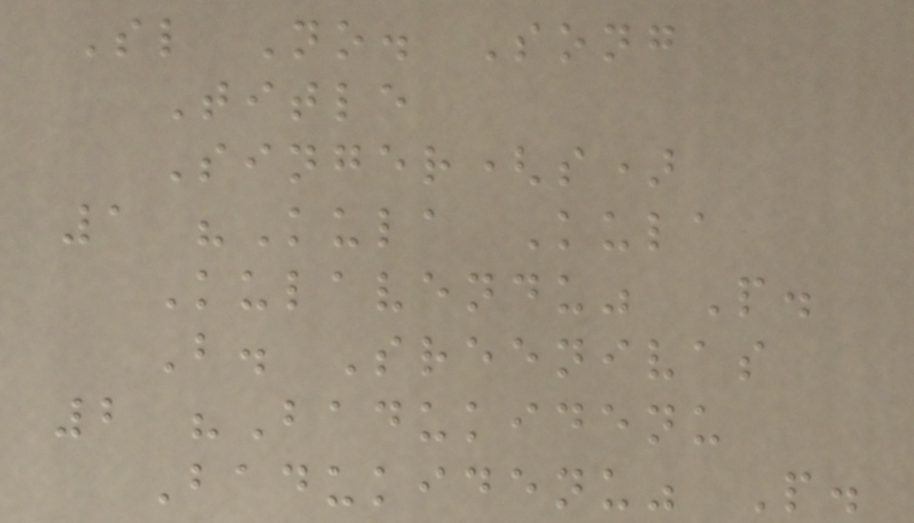Sl No. Song
Title
Singer(s)
1 "Kula Kula
Kulavendu" P.
B. Sreenivas
2 "Badukidenu
Badukidenu" P.
